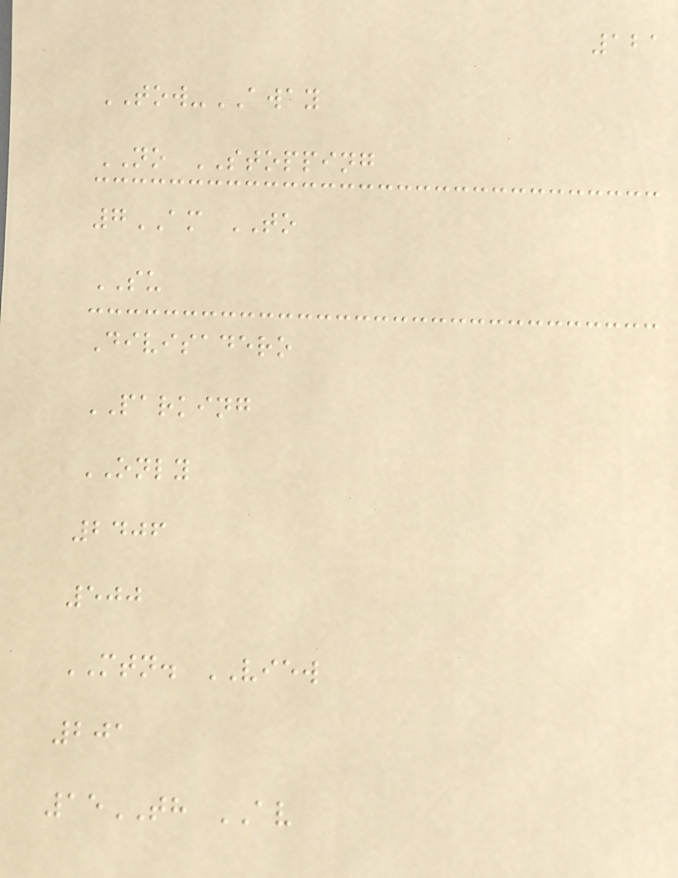121
TOW-AWAY
NO STOPPING
7AM TO
SU
Divisadero
PARKING
ONLY
2406
500
MTN. VIEW
201
15TH AV
